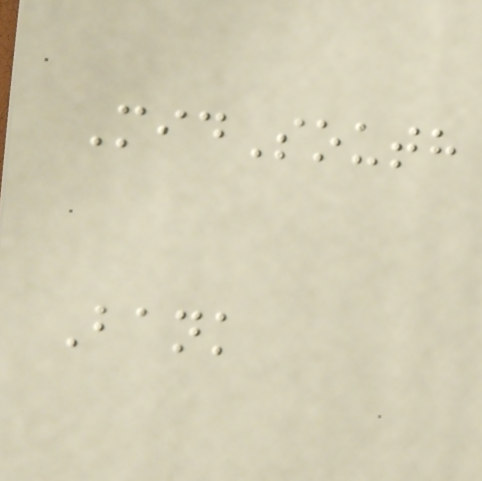MidSouth
Bank
